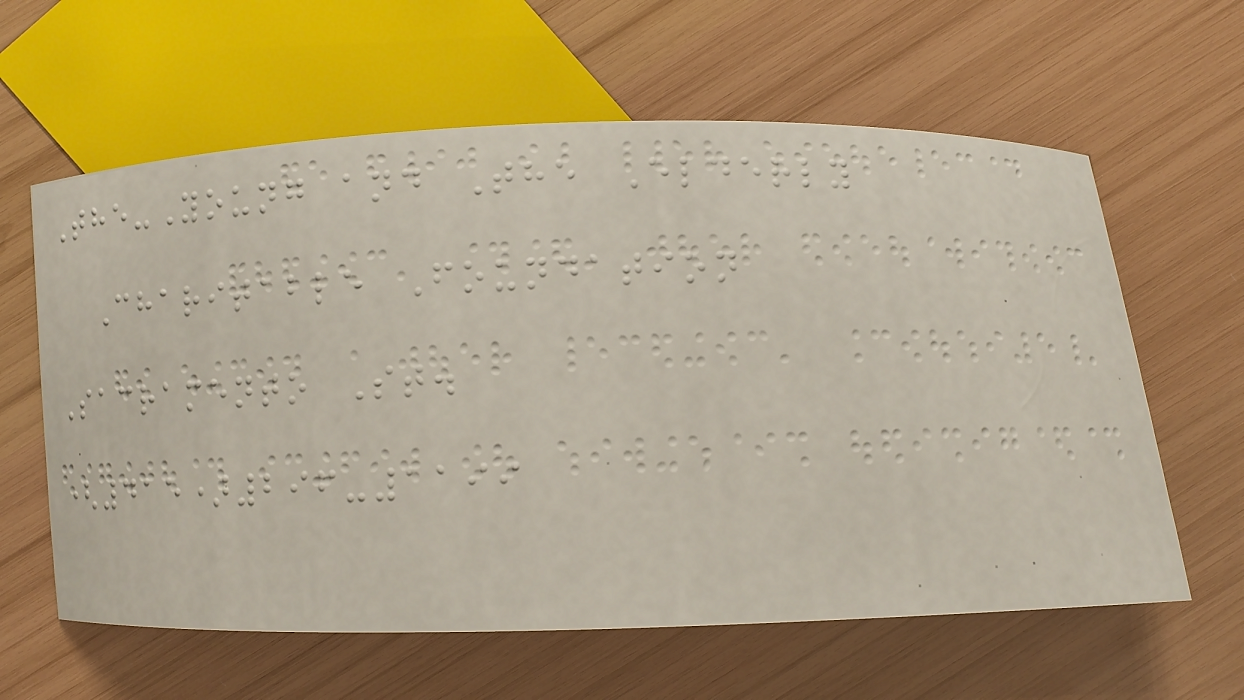The-Young and The Elderly
Charitable Foundation
Sacramento St.
(415)296-1199
